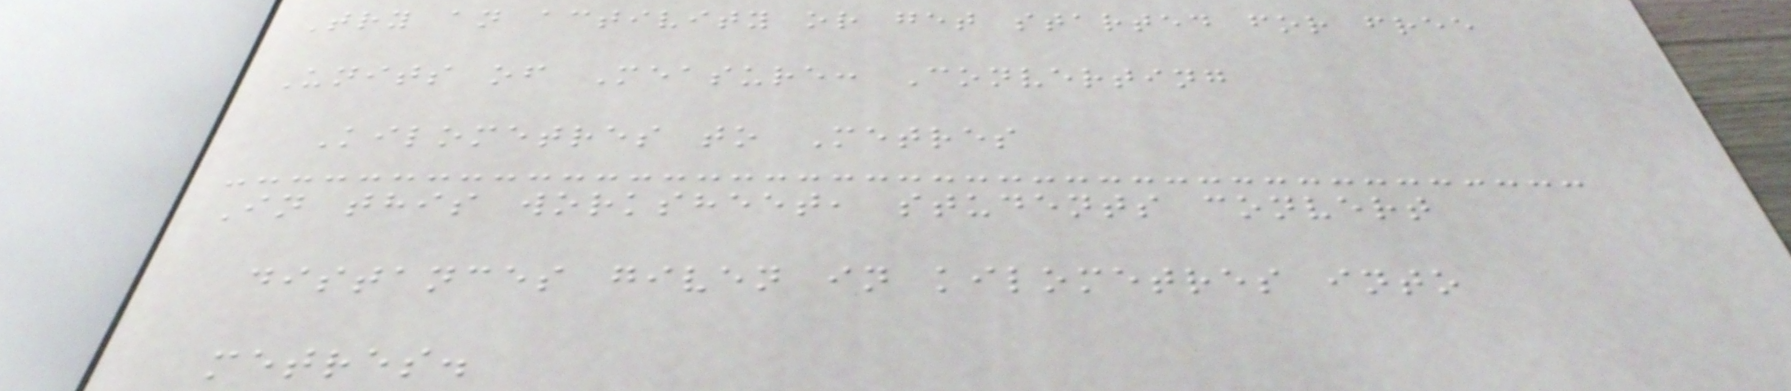Try an activity or get started for free
Units of Measure: Converting
Kilometres to Metres
In this worksheet, students convert
distances given in kilometres into
metres.
